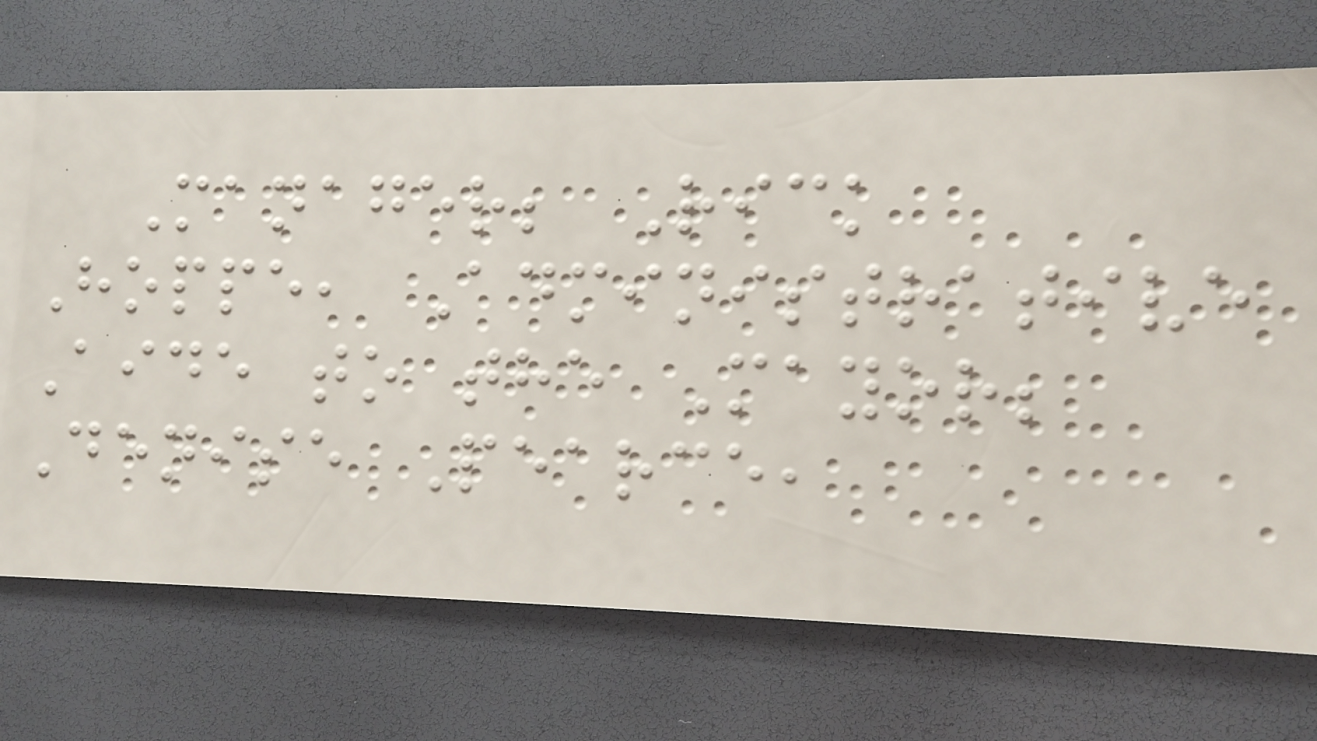Manager; Rick
Hoppe, Administrative
Aide to the Mayor;
Denise Pearce,
